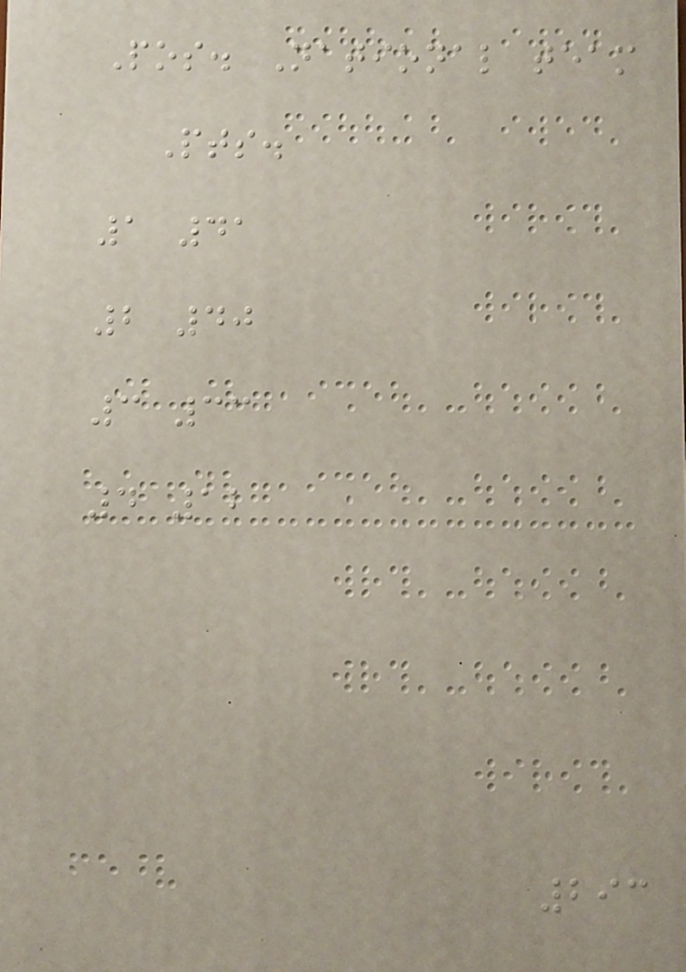Pos. National team
Pts.
1 41
2 40
3 33
4 12
293
